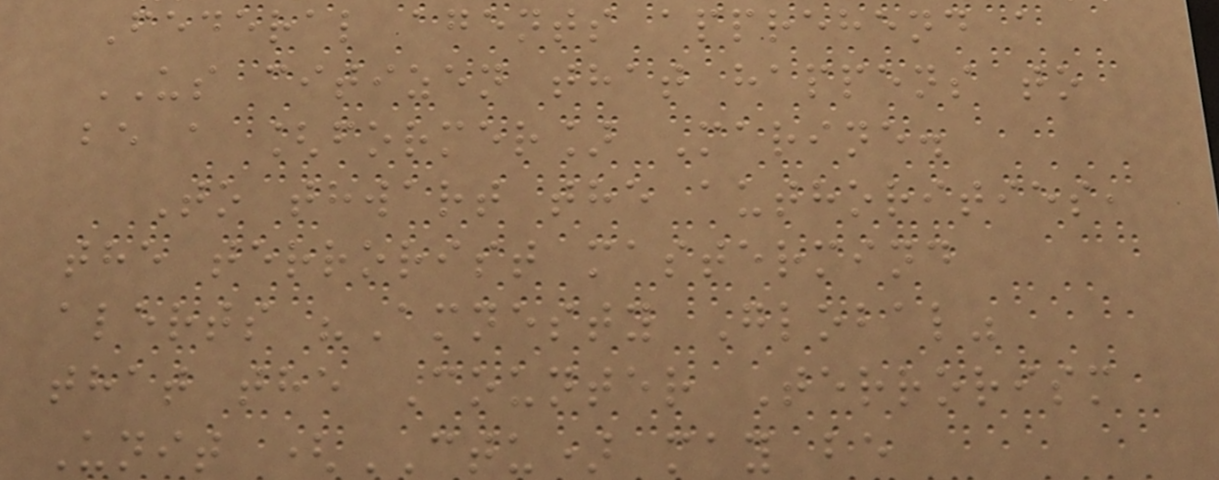Federal agents apprehend a
US citizen that happens to
be a [former] Marine.
To thwart the authorities,
the terrorist mastermind
alerts "Amnesty Global"
that the Counter Terrorism
Unit (CTU) may be
